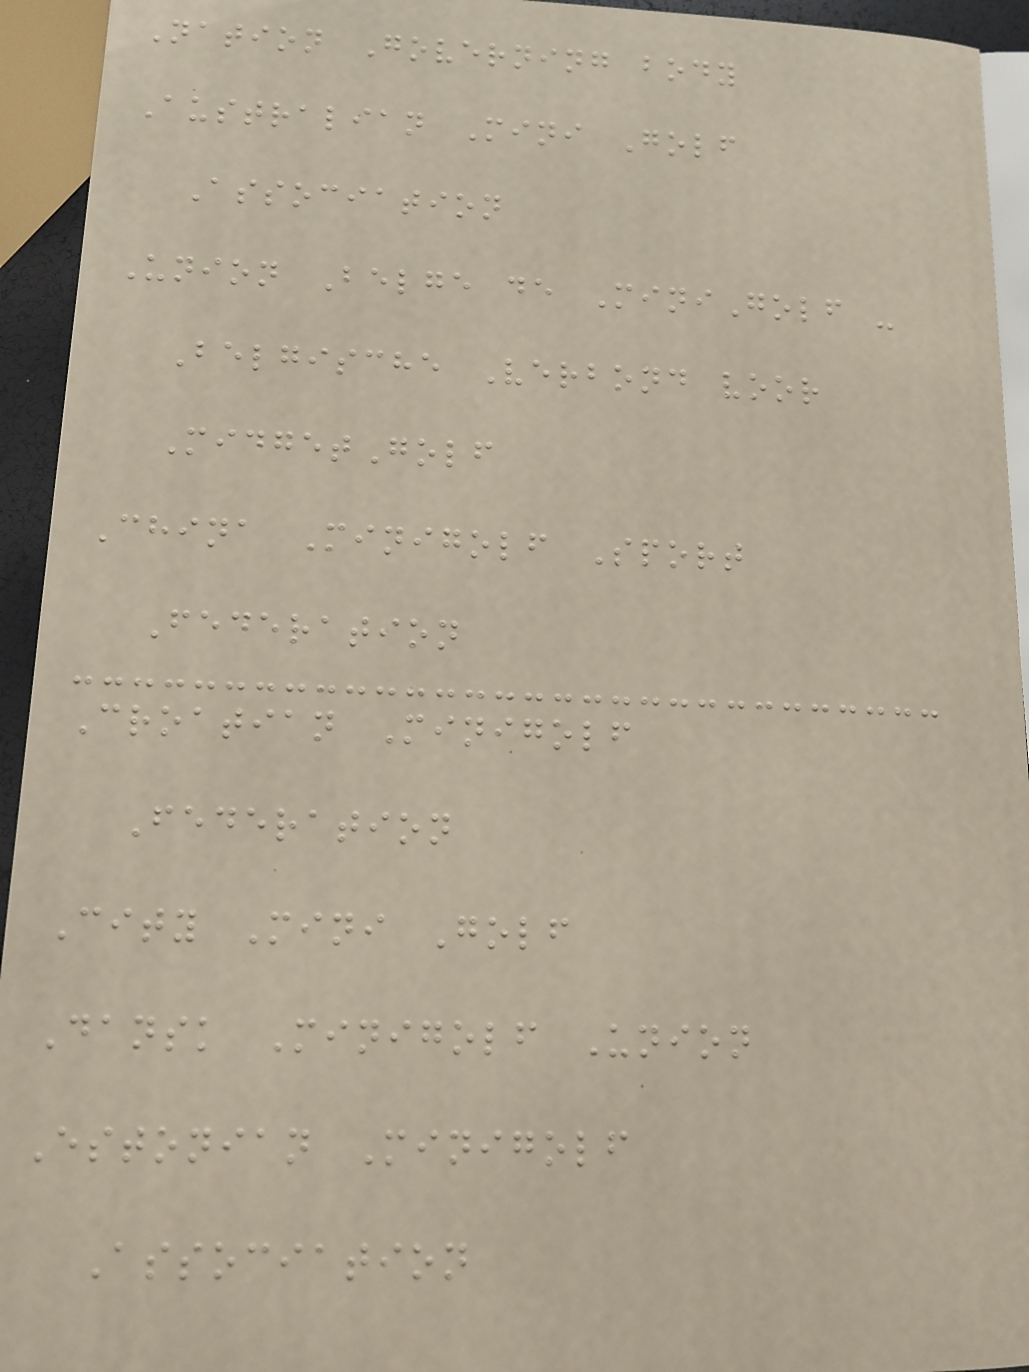Nation Governing body
Australian Mini Golf
Association
Union Belge de MiniGolf -
Belgische Verbond voor
MidgetGolf
China Minigolf Sport
Federation
Croatian Minigolf
Federation
City Mini Golf
Dansk Minigolf Union
Estonian Minigolf
Association
